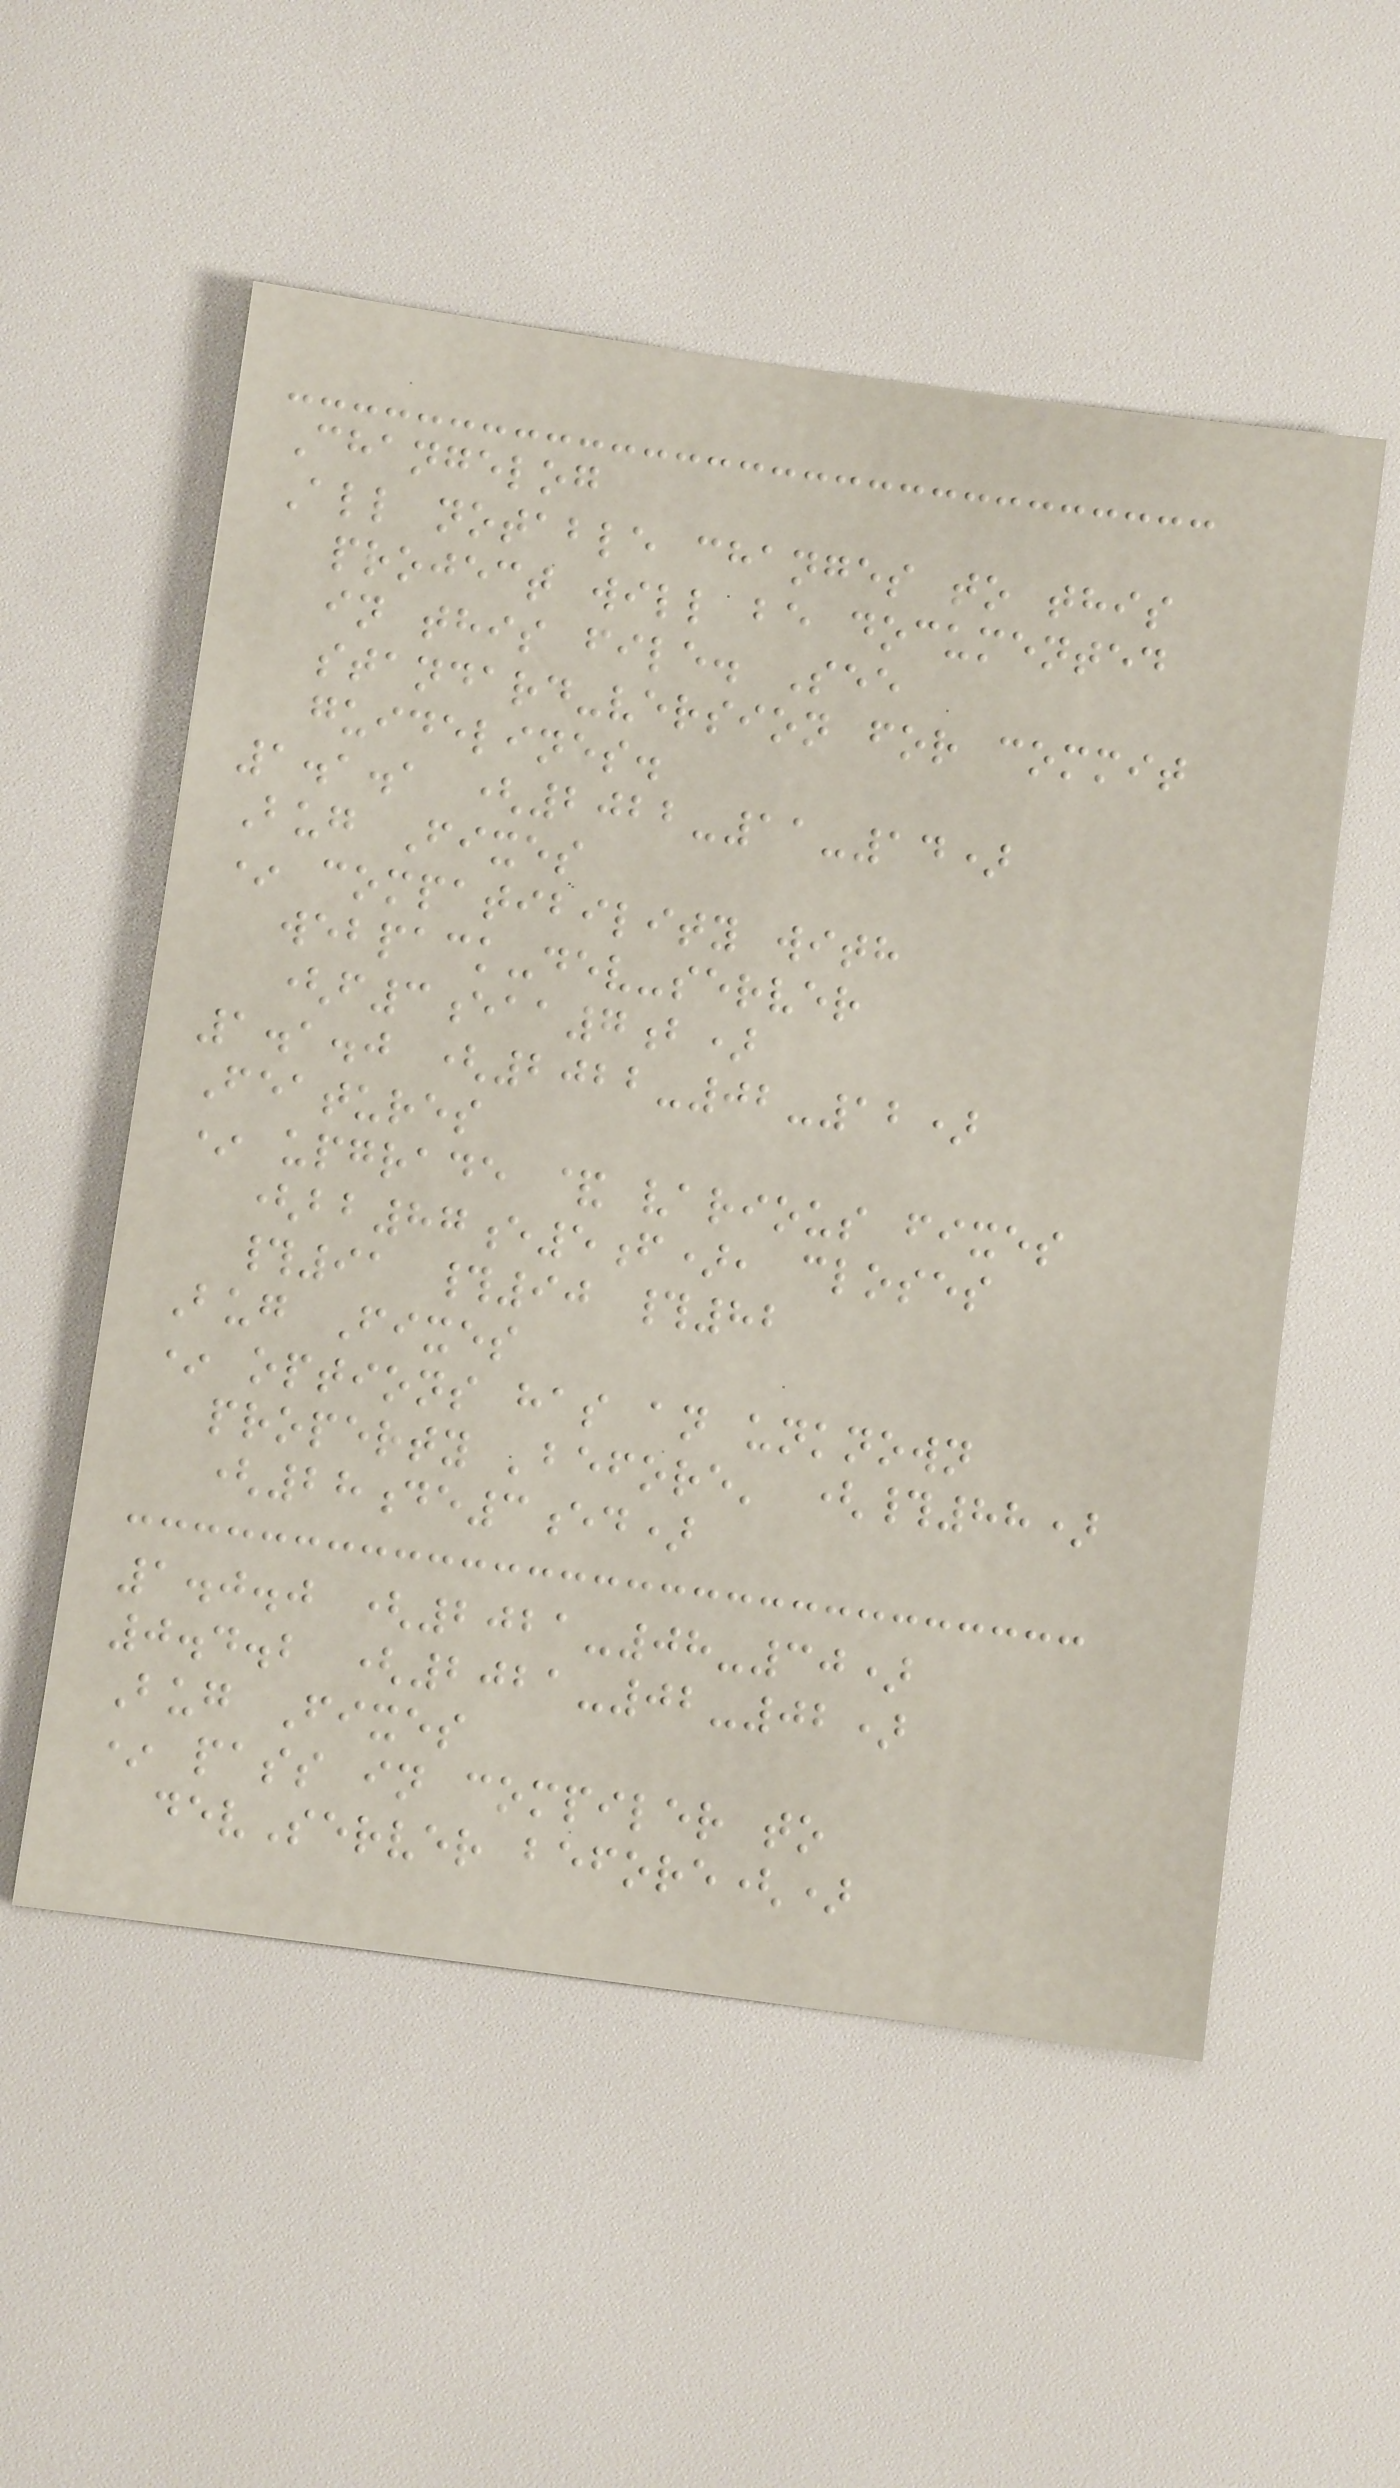Changelog
All notable changes to this
project will be documented
in this file. See
standard-version for commit
guidelines.
1.1.1 (2022-11-14)
Bug Fixes
* compatibility with
webpack-dev-server
(f3eaa7b)
1.1.0 (2022-02-12)
Features
* upgrade & various fixes
(bb87e5f), closes
#91 #90 #82
Bug Fixes
* options has an unknown
property 'before' (#88)
(28de3ed)
1.0.0 (2021-08-30)
0.4.2 (2021-02-02)
Bug Fixes
* pass in compiler to
devServer before()
